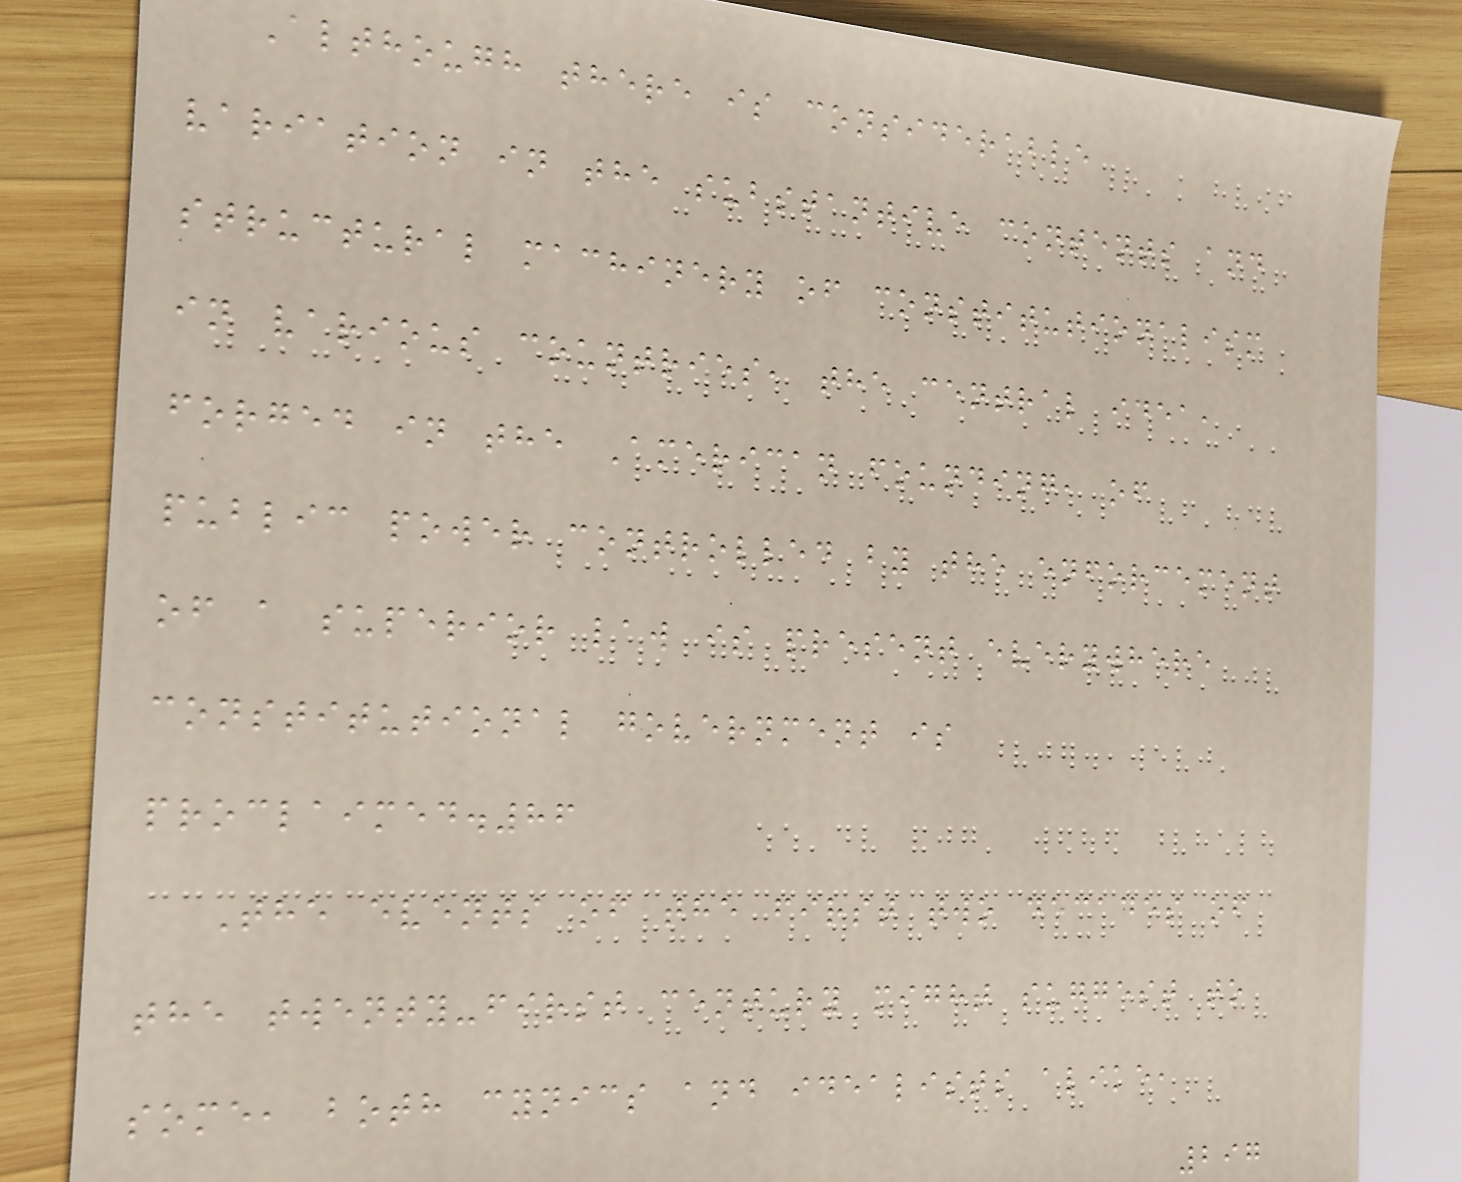Although there is considerable
variation in the substantive contents and
structural machinery of constitutionalism
in various countries, the central idea,
forged in the American founding, of
public power controlled by the enforcement
of a superior law is present everywhere
constitutional government is
proclaimed.86
The events of the first two decades of
the twenty-first century might suggest to
some, both cynics and idealists alike,
297
